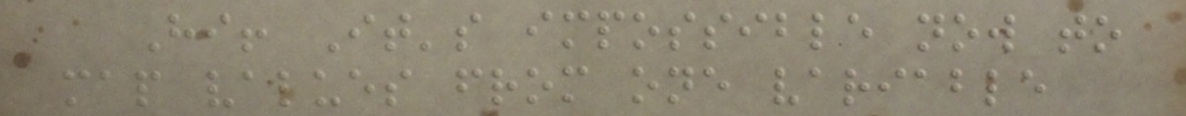Hi! It's impossible now to
map values from one variable
